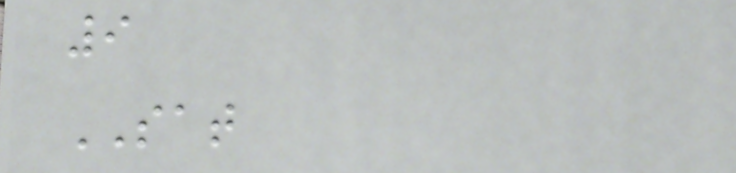9
SAT
